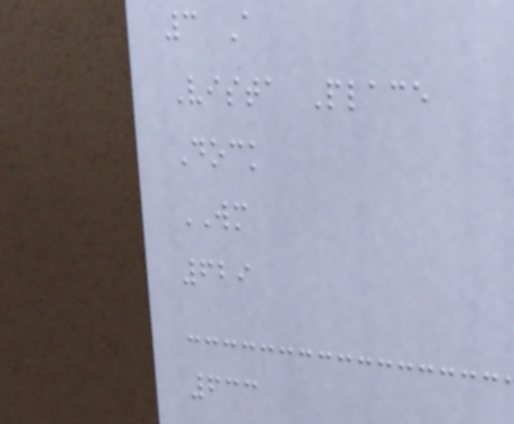3 A
Vista Place
Dock
WM
629
633
